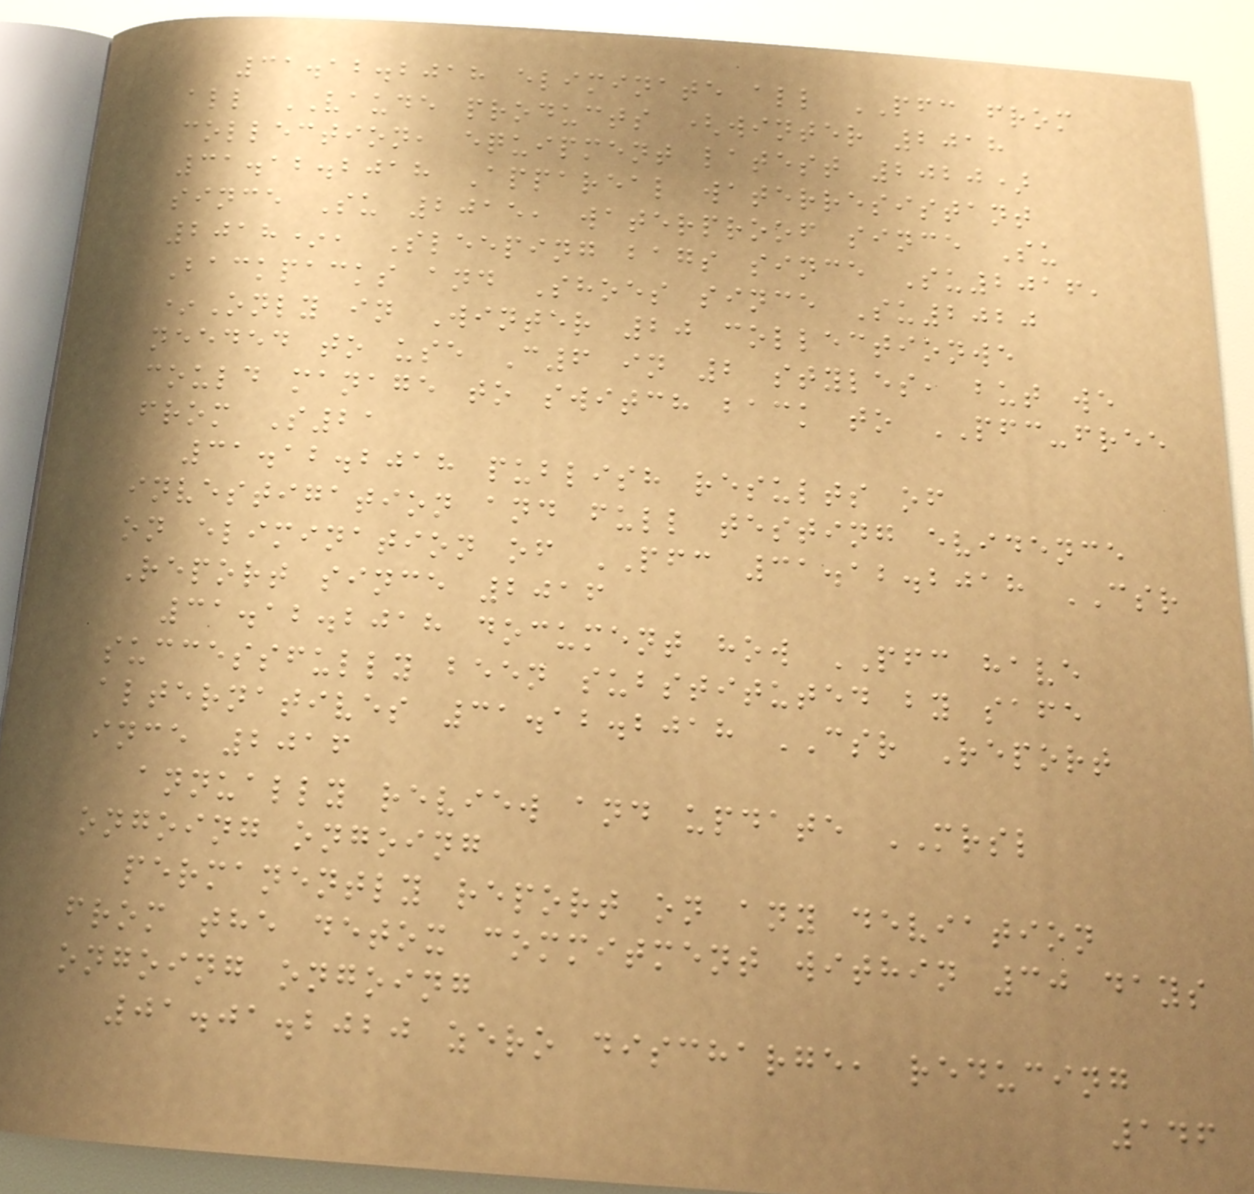31.12.2018 eliminate all PFC from
all VAUDE products (winter 2018
collection, equipment latest 2020)
31.12.2018 Appareal waterresistant
since Su 2015, waterproof since Su
2018*, Sleeping bags since Su2016,
Backpacks and Shoes since Su2020
*Only in Winter 20 collectionwe
needed to use C6 in 2 styles, but we
could manage to switch back to PFC-free
from S21
31.12.2018 publish results of
investigation and full testing evidence
on elimination of PFC 31.12.2018 CSR
Report since 2016
31.12.2018 document how PFC have
successfully been substituted by safe
alternatives 31.12.2018 CSR Report
ince 2016
annually review and update MRSL
ongoing ongoing
permanently report on any deviation
from the detox commitment within 30 days
ongoing ongoing
01.01.2020 zero discharge, reducing
146
